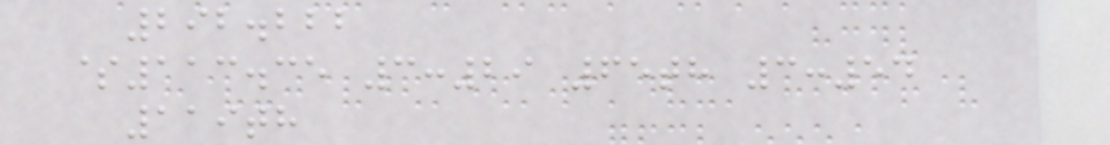292.222
$113.35 3:29 65th 3:54
119th
